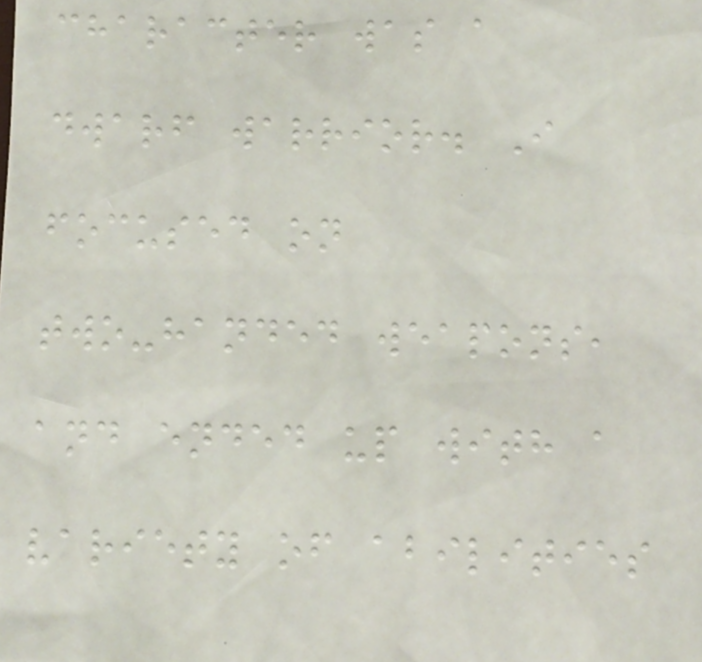character was a
dwarf warrior. I
focused on
two-handed weapons,
and ended up with a
variety of abilities
